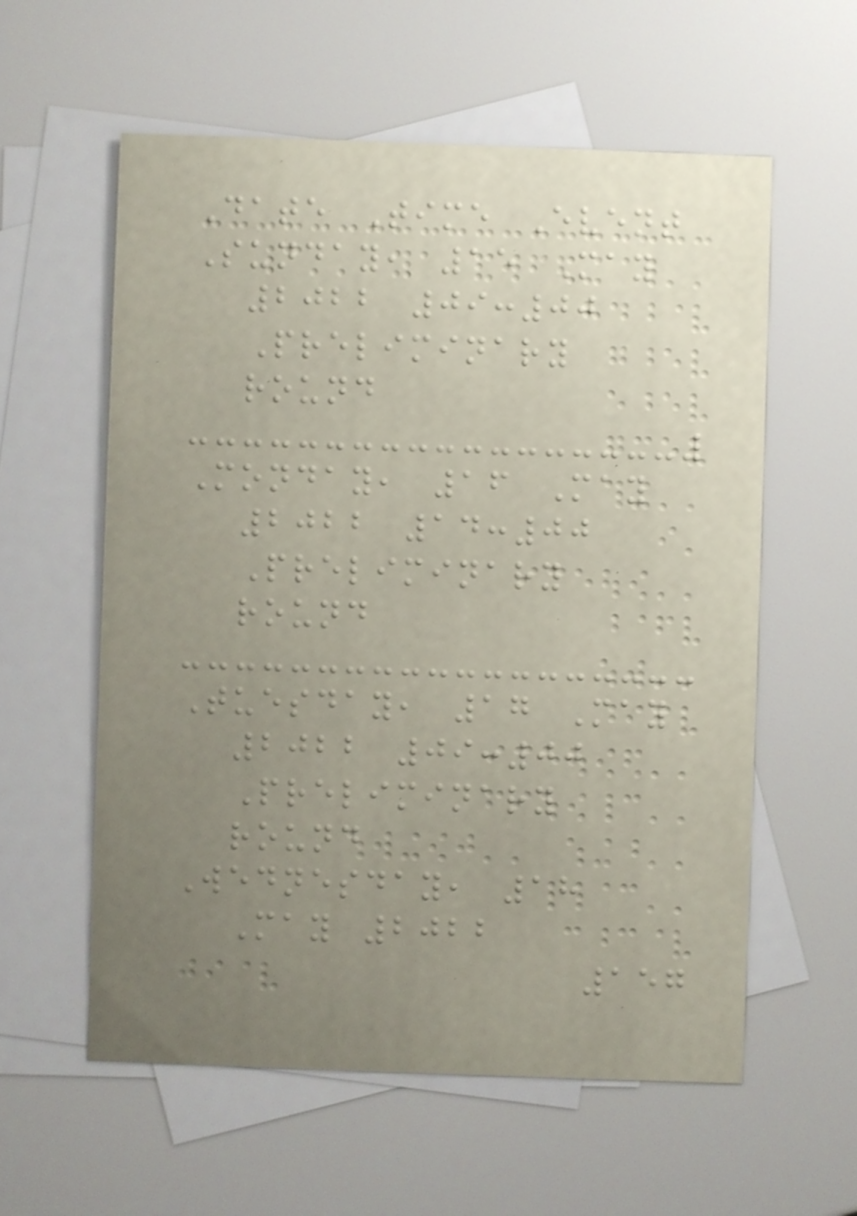Date Time Event
Sunday, 15 May
2022 09:00
Preliminary
round
Monday, 16 May
2022 14:00
Preliminary
round
Tuesday, 17 May
2022 09:00
Preliminary
round
Wednesday, 18
May 2022
157
